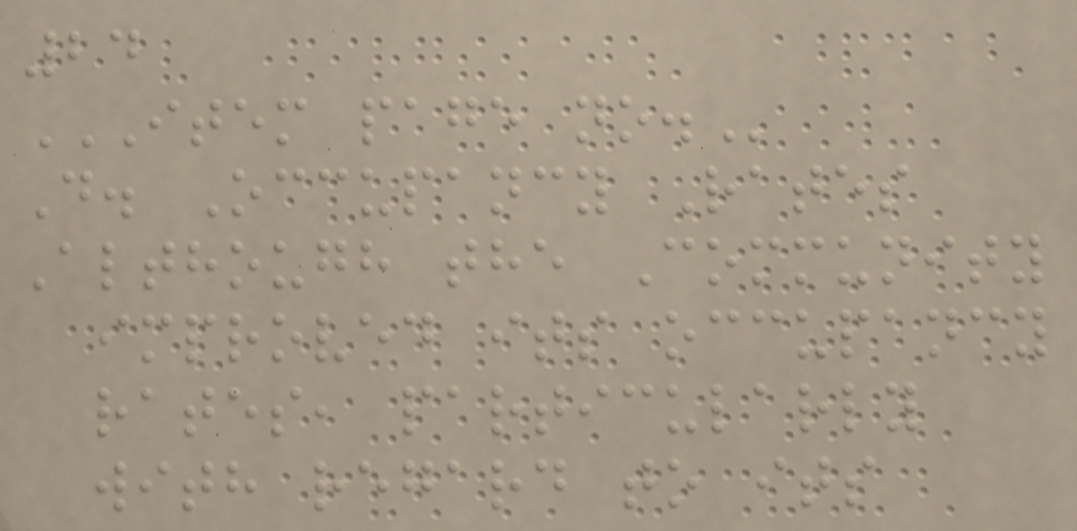24
ITEM PAGE NO.
D. Occupancy Rates
Although the Community
improved its occupancy
rates, particularly
with regard to its
